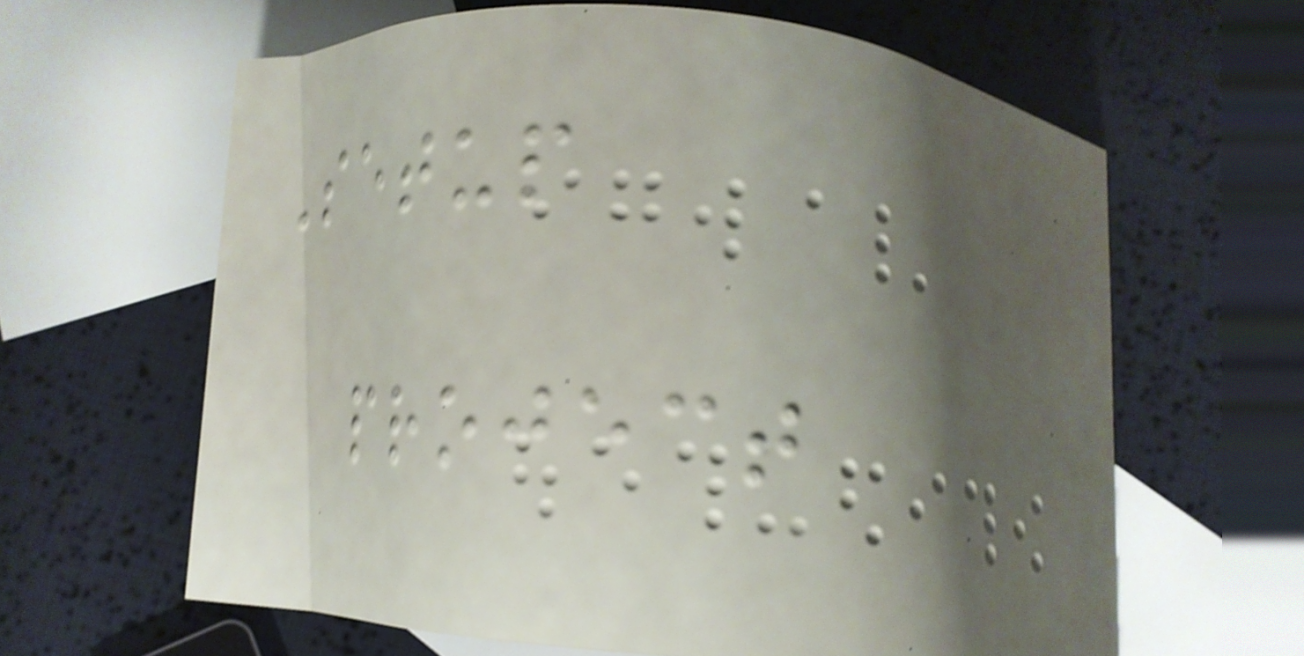Setup
project
